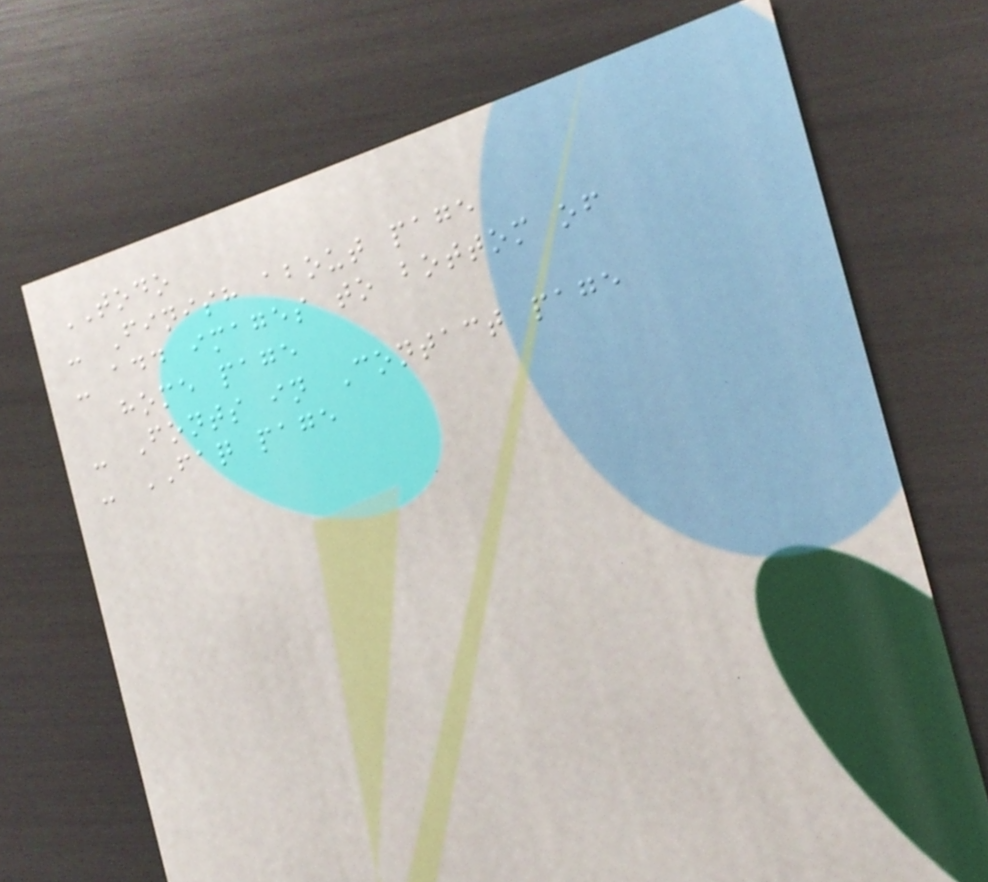TODO
- Finish about page
- add images to bottom of
home page
- Fonts in Contact page
- FAQ page
